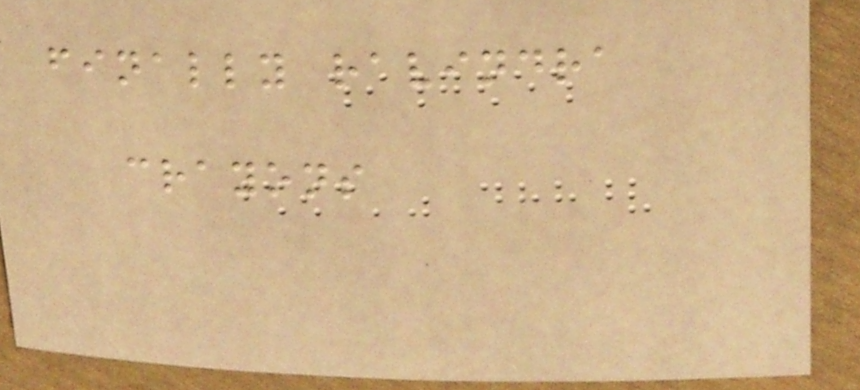finally ravindra
crayons
